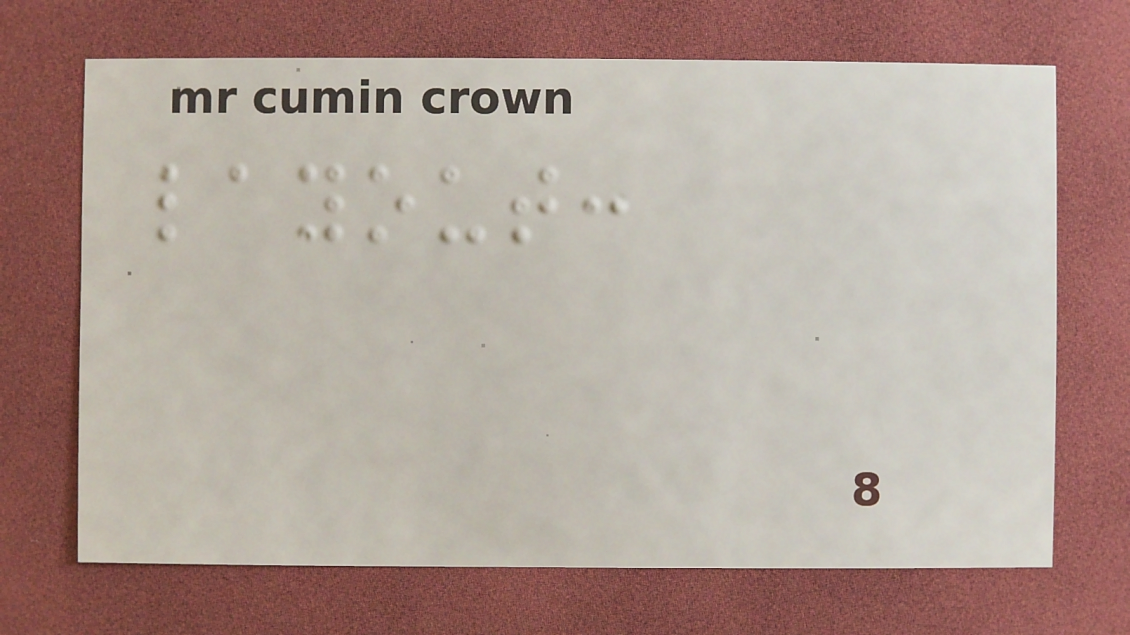layout:
